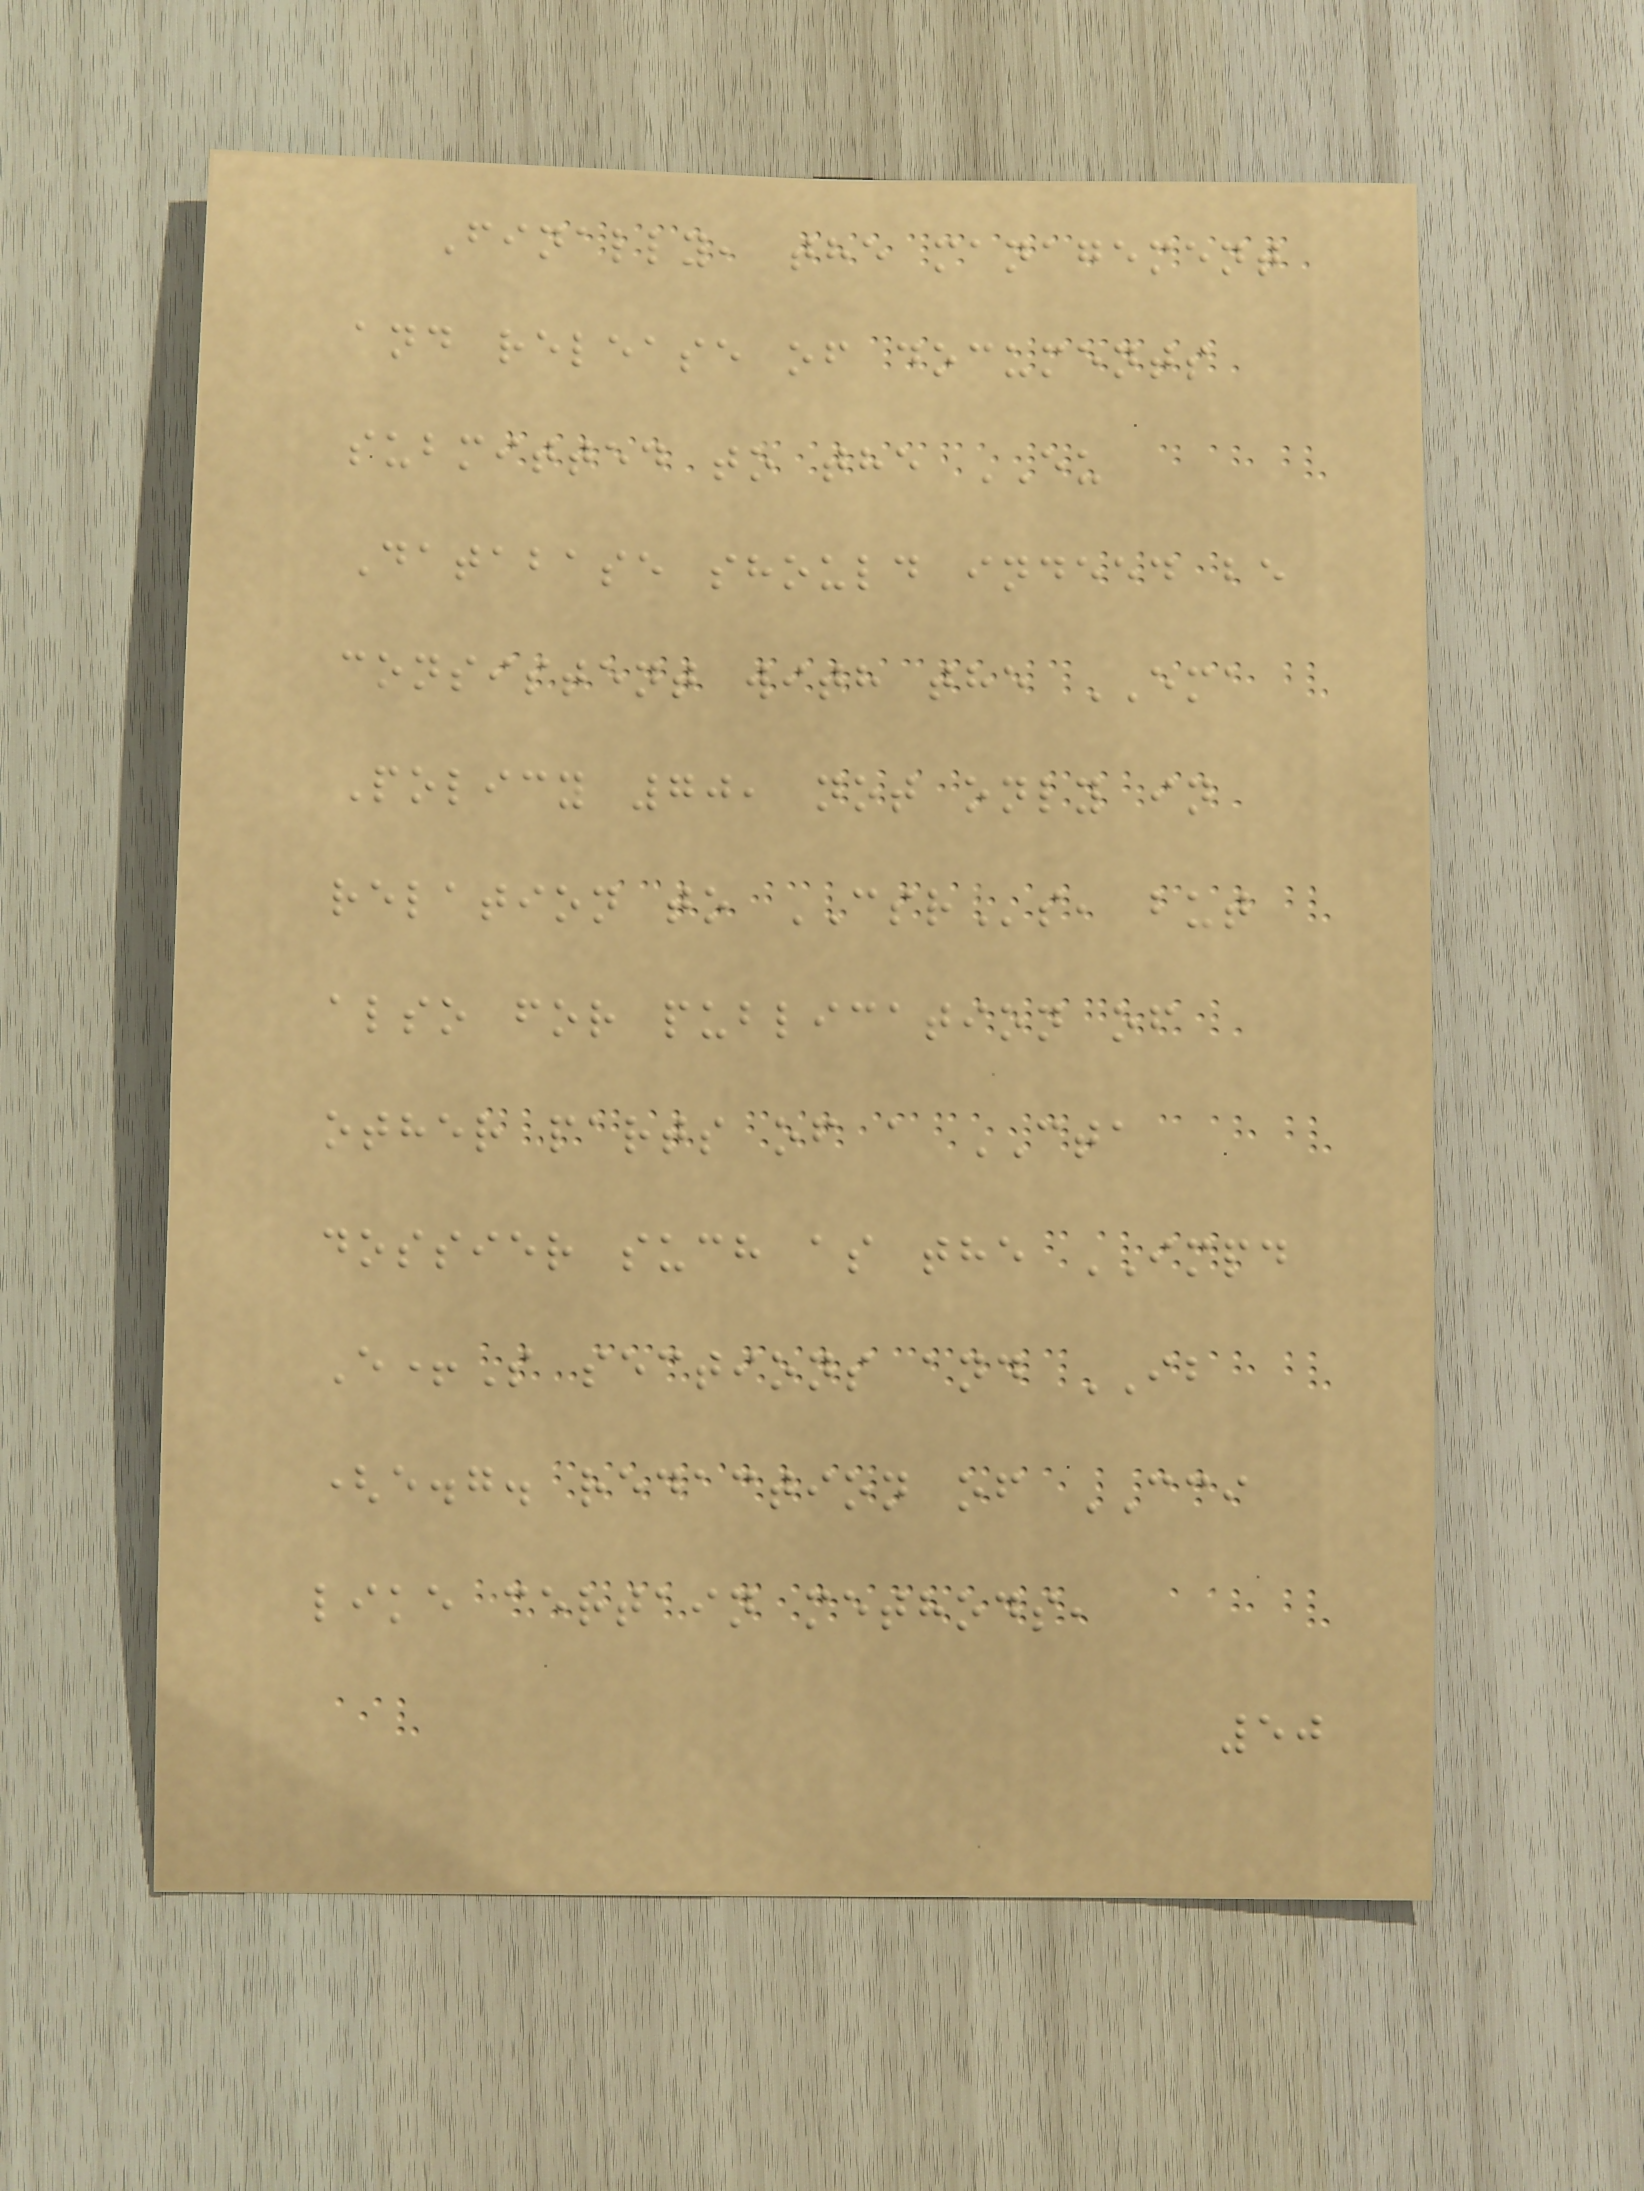Finally, the management
and release of documents
submitted to the EU
Database should indeed be
consistent with the EMA
Policy 70, not only in
relation to CSRs, but
also for publication of
other parts of a CTA
dossier such as the IMPD
E+S sections and IB
(e.g. redaction of CCI
like certain methods,
50
